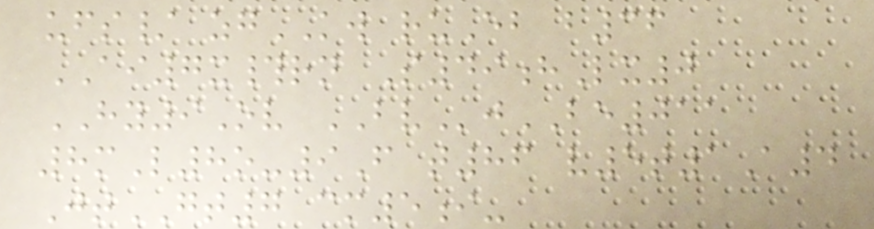ufs/ zgKW ruEb b36
AI7x#rn S49hLx0
HY9Ov BVjBE011
8mL8o-9F t86 v5t1A4
JtGT7 cm5i-
